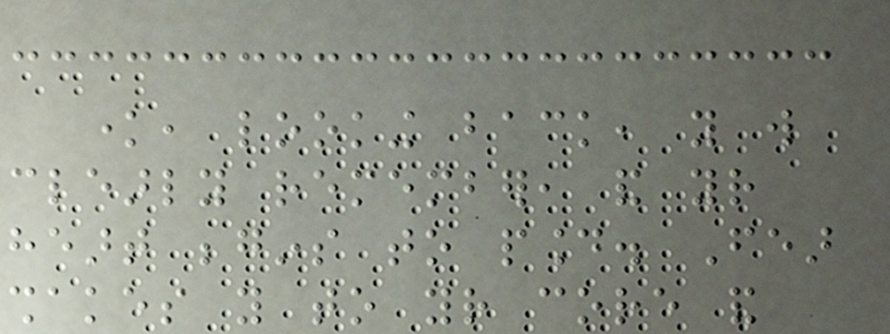know, looking back, you will
clearly remember, and your
heart begins to pound. Fear
shakes you to your core and
